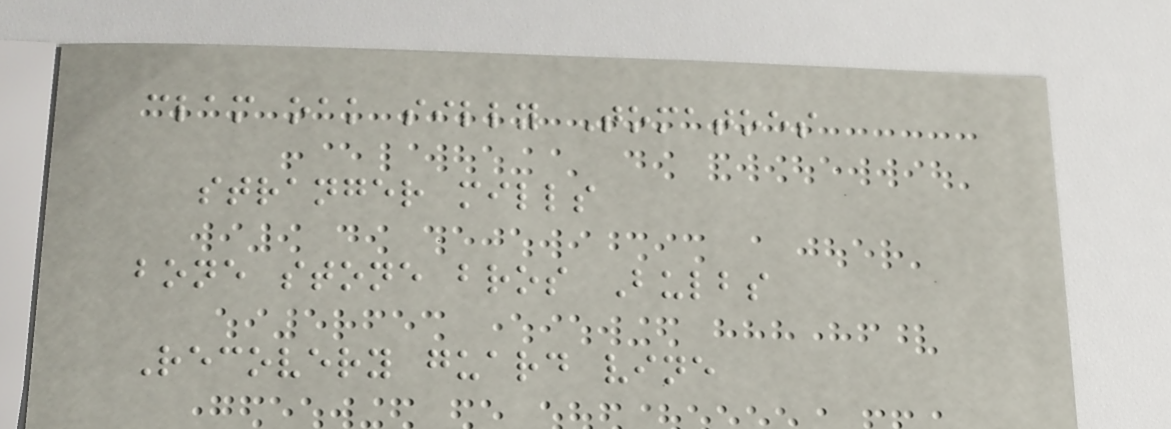clam oak silly Tomatoes
stranger mills
bone stone bros Bulbs
Recovery guard vine
